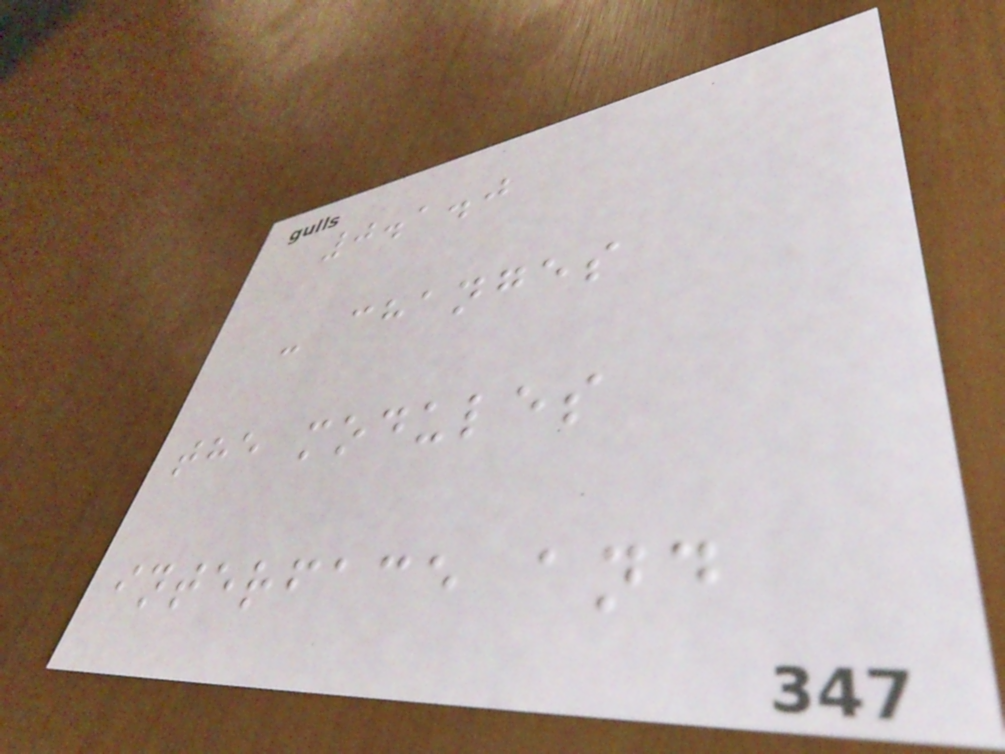0.1.0
- changes
the modules
interface and
